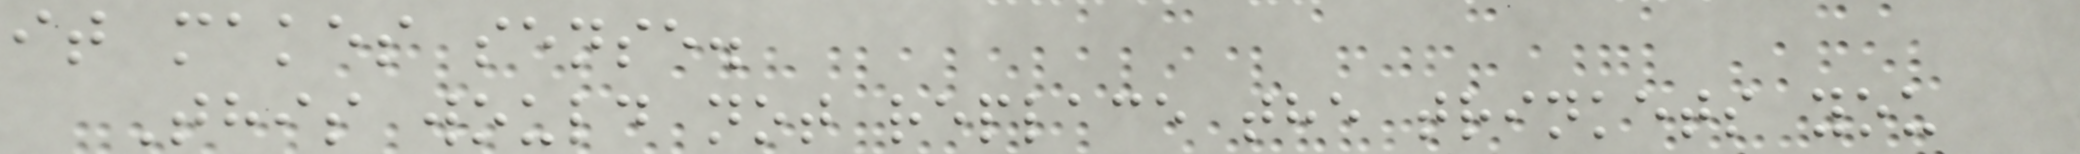it makes sense.
This would not replace the trinkets you
